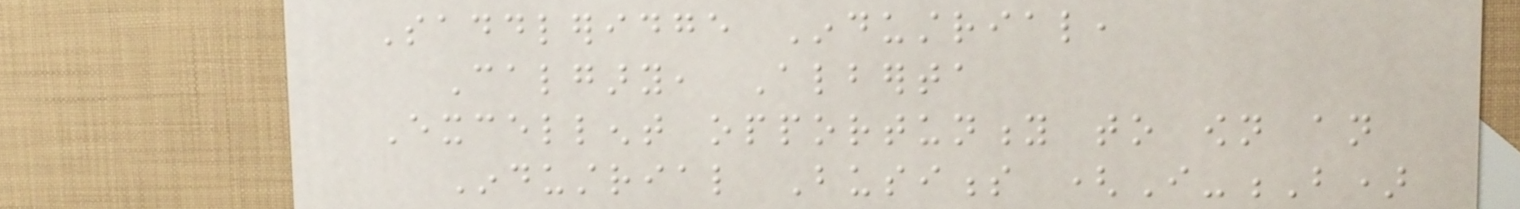Saddleridge Industrial,
Calgary, Alberta
Excellent opportunity to own an
Industrial Business (I-B)
